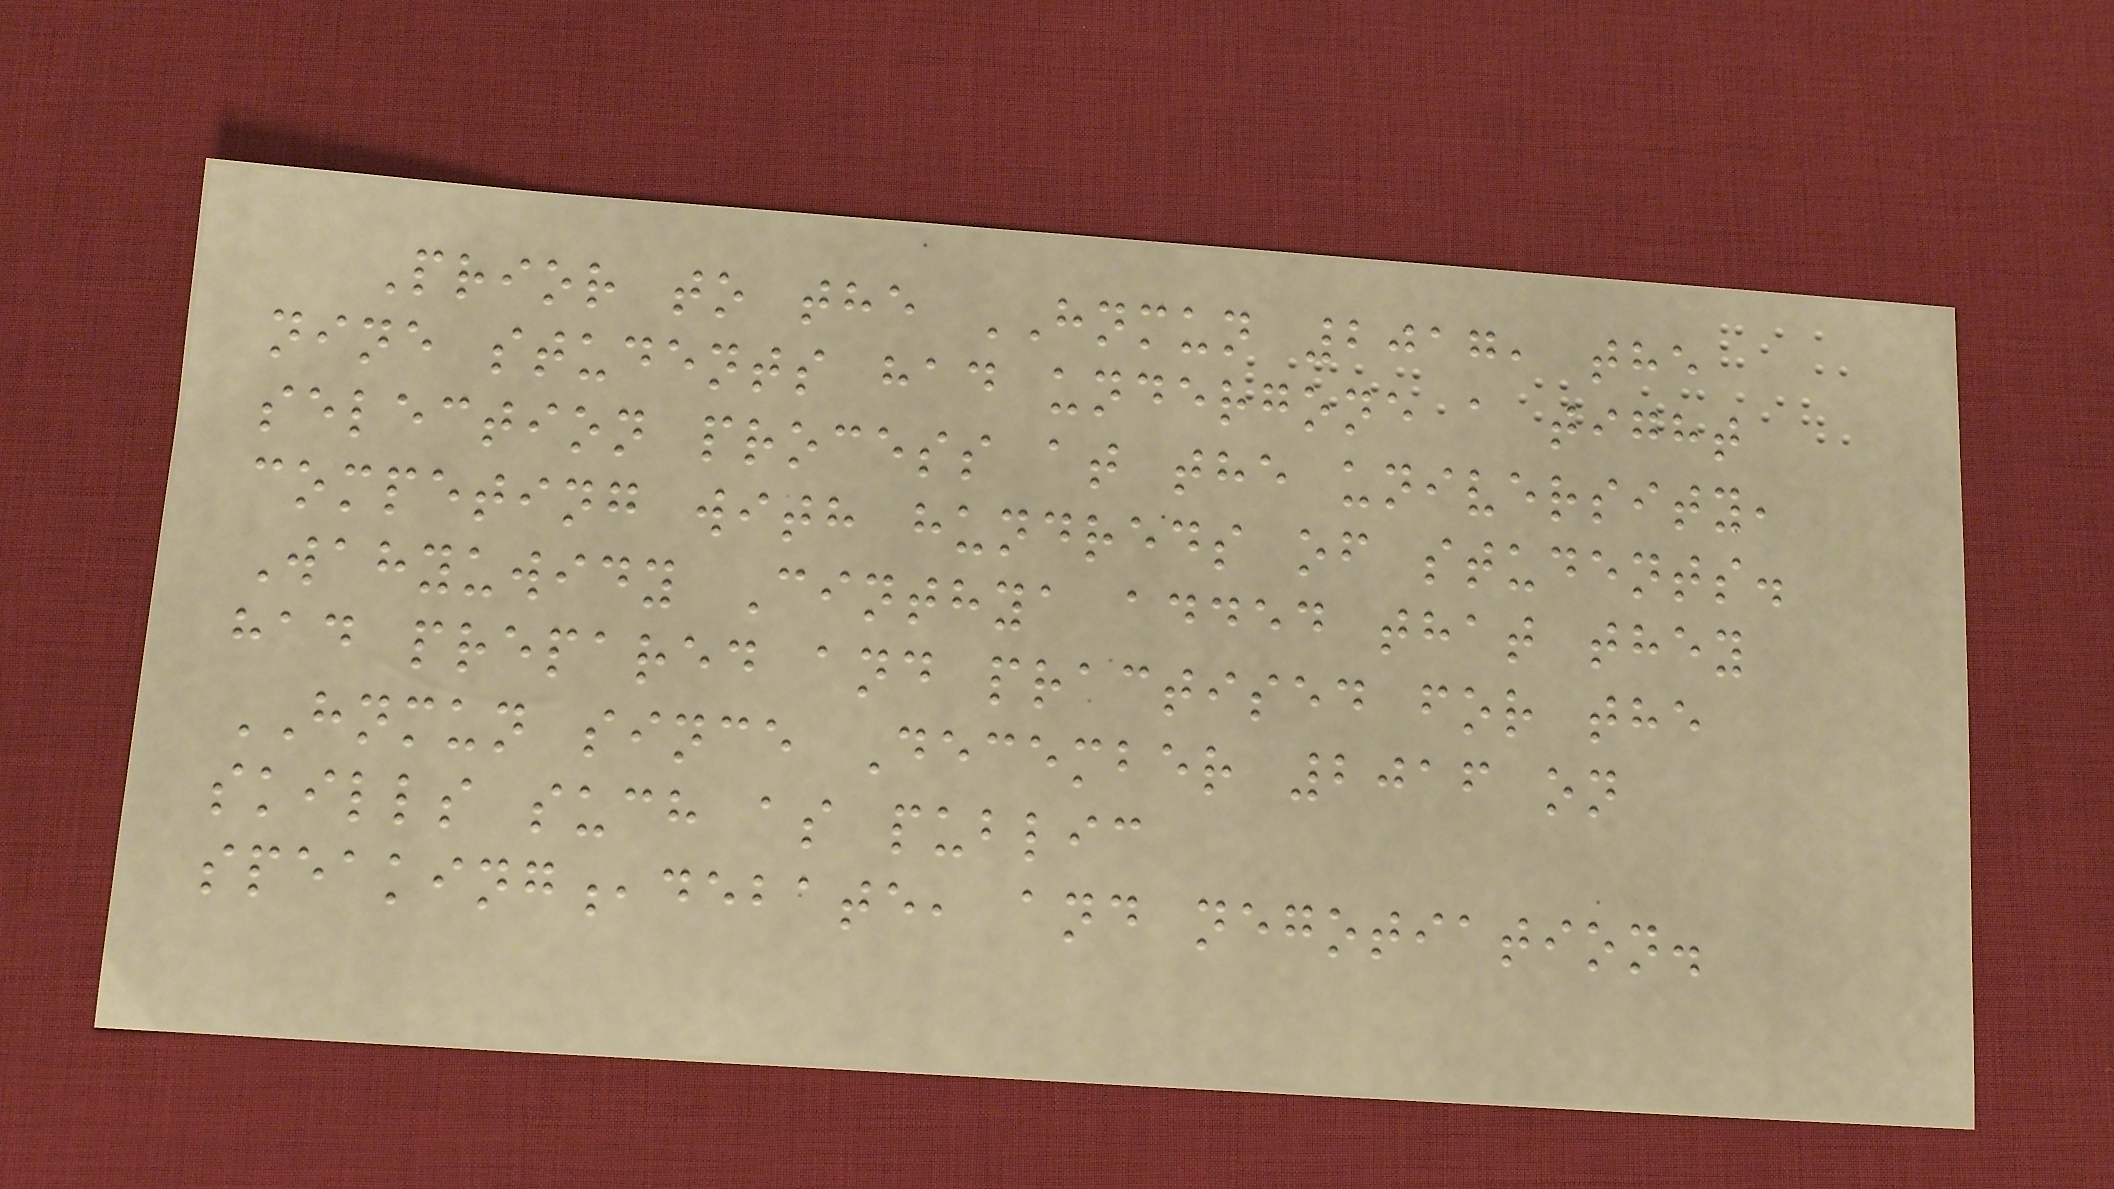Prior to the HNMUN 2017, the
nine students had undergone a tight
selection process at the university,
competing with hundreds of students.
Wahyuwidy Cinthya added that they
had prepared and practised for the
HNMUN since December 2016 on
skills such as public
speaking,debate, and negotiation.
